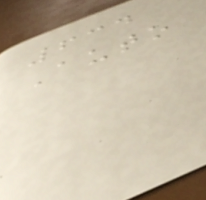634
Auto
